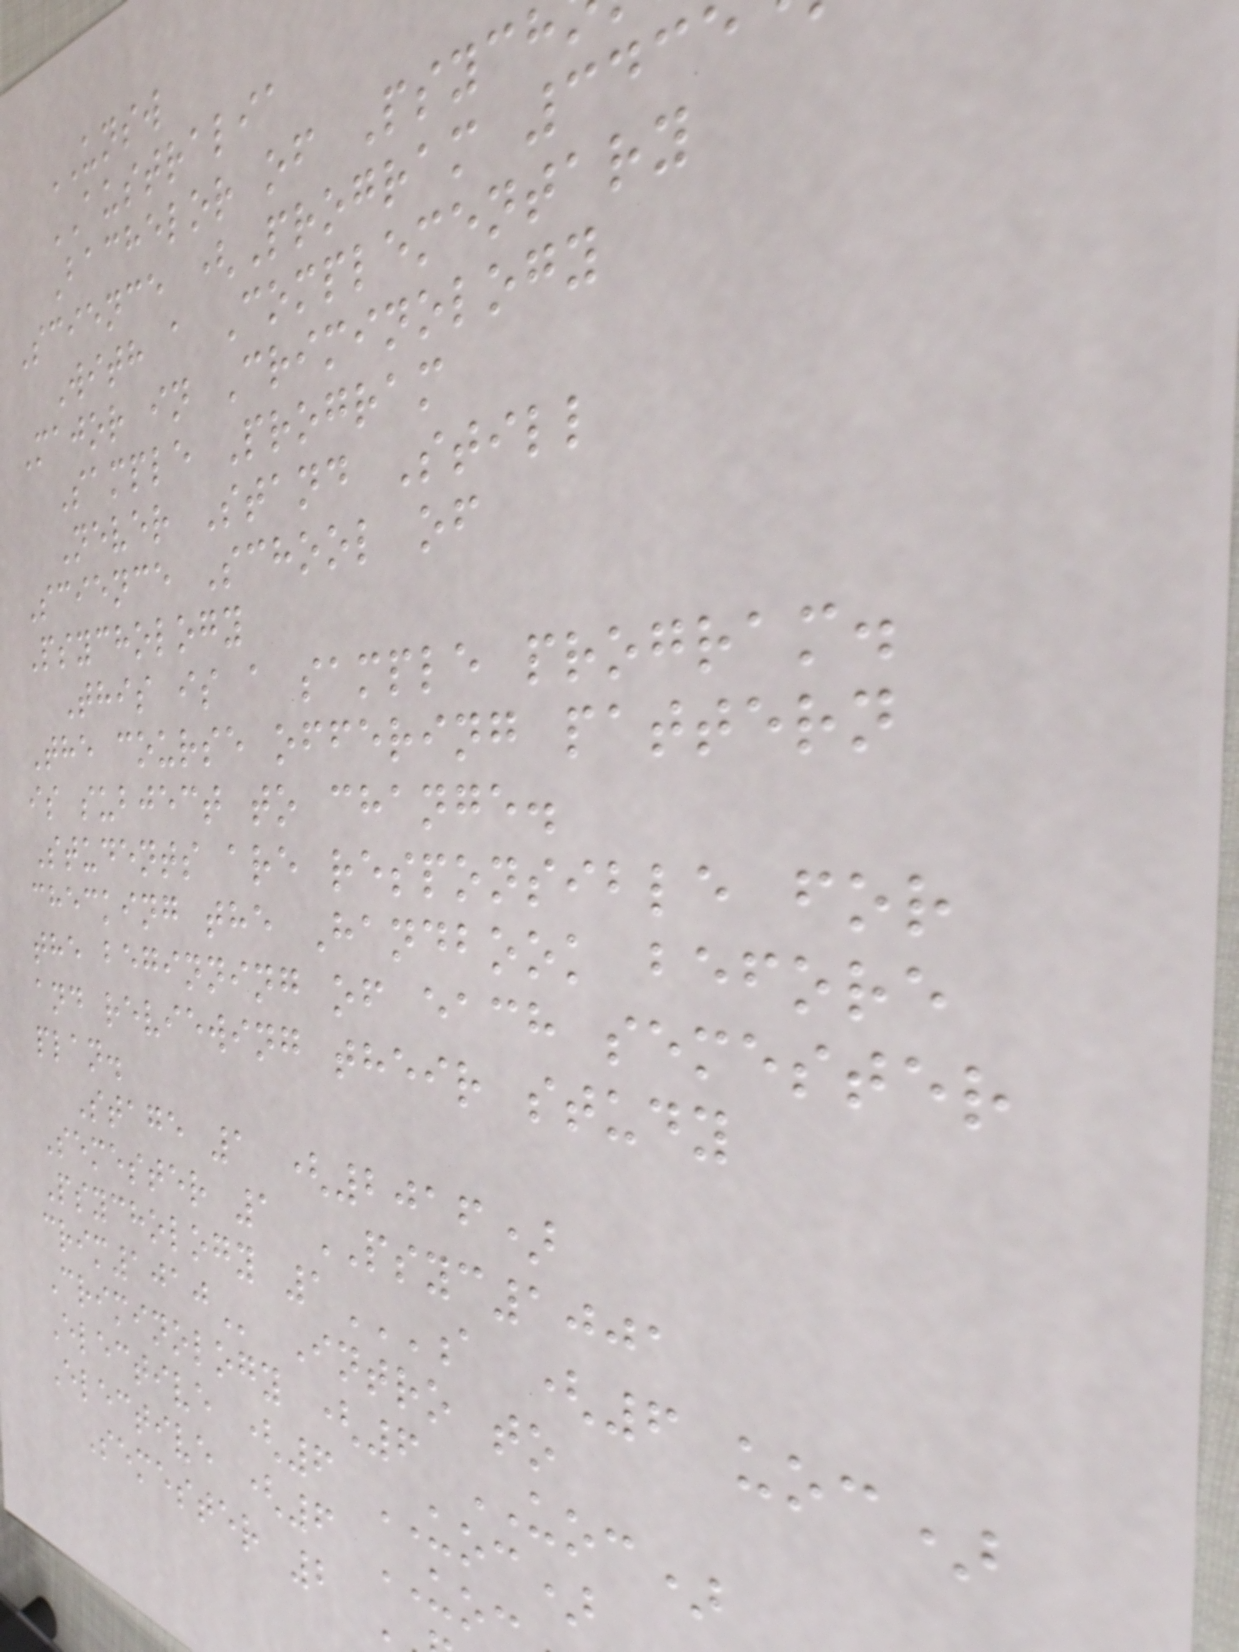UNSW
AUSTRALIA
Bachelor of Psyc
Science (Program 343
With a Complementary
Major in Criminology
Sample Program
Never Stand Still
Science School of
Psychology
This is a sample program.
The course offering pattern
is subject to change.
Students are responsible for
checking the Handbook before
the beginning of each semester
and reviewing their study
plan.
Stage 1 (2016)
Semester 1 PSYC1001
Psychology 1A (6 UOC)
Intro to
Criminology (6 UOC)
Elective (6 UOC)
Elective (6 UO
Semester 2
